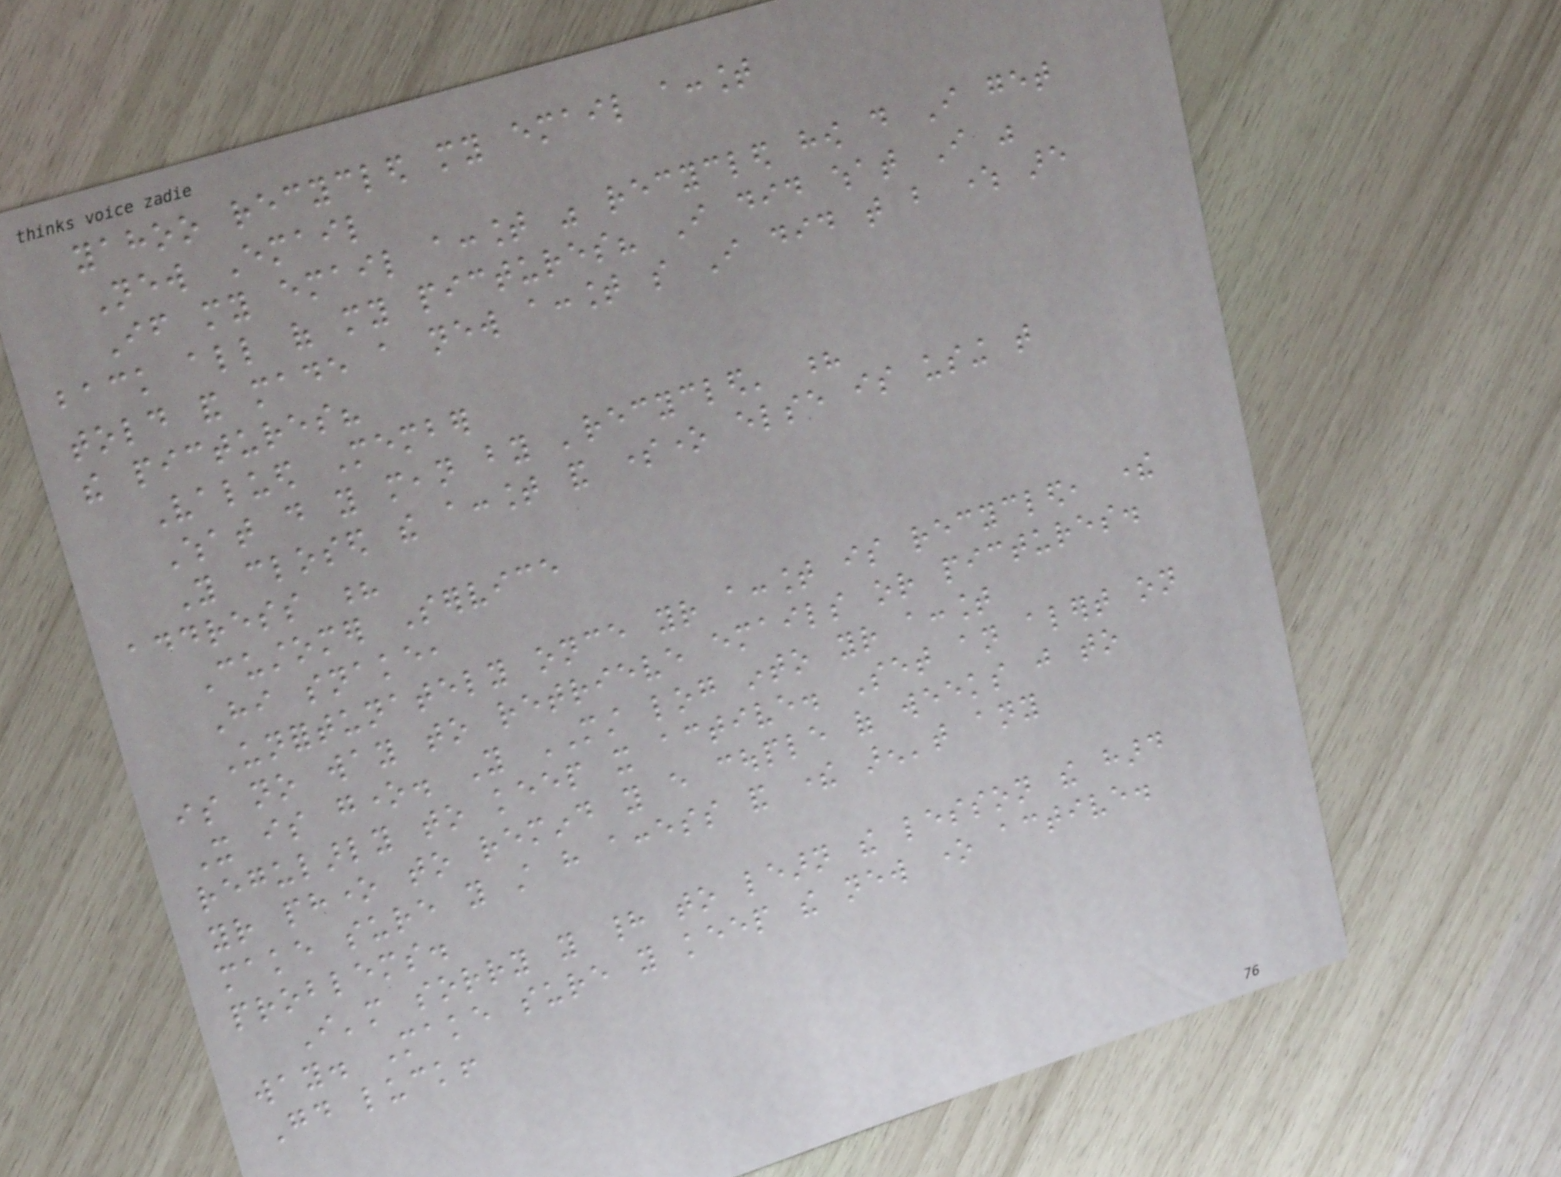yahoo recycled my email account
New Email
If my email account was recycled how do I get
back all of my pictures? I did what I was
told and made a new account so I did that but where are
the pictures?
Valued Member
What do you mean by 'recycled' ?
You closed the account and someone else is using that
address ?
Customer Service
Hi snake,
Unfortunately once your account is recycled, there
is no way to retrieve emails or pictures.
It is gone. You MUST log into your account
regularly to keep it active. Set an alert on
your phone to remind you every couple of weeks just to
make sure you still have access and there aren't any
problems.
I'm sorry you had to learn the lesson the hard
way. Make sure you keep the new one active.
Good luck!
